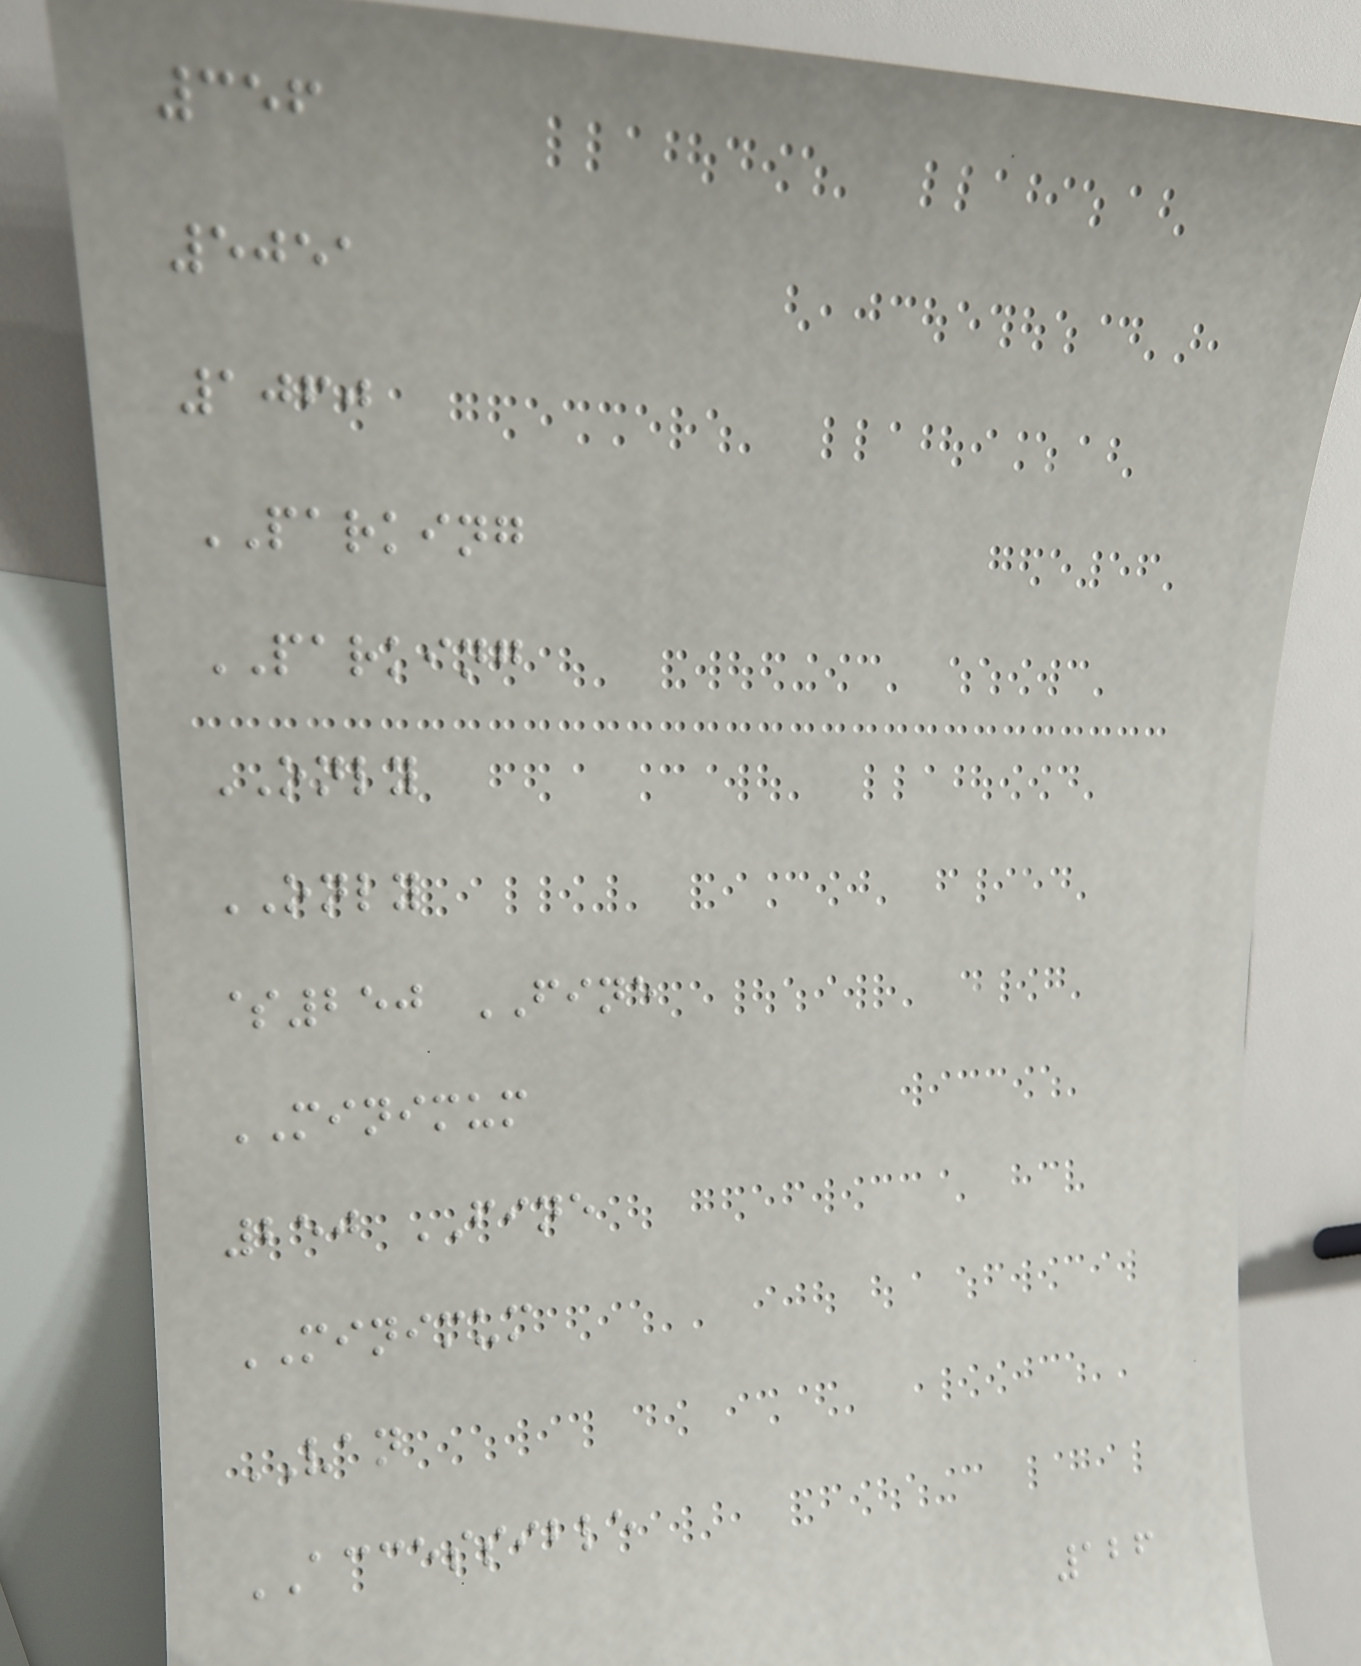356
5051
1060
PARKING
PARKING
ONLY
ONLY
$250 FINE
MINIMUM
250 FINE
MINIMUM
VAN
ACCESSIBLE
126
